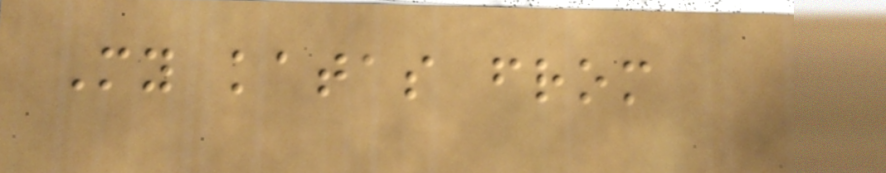My katas from
